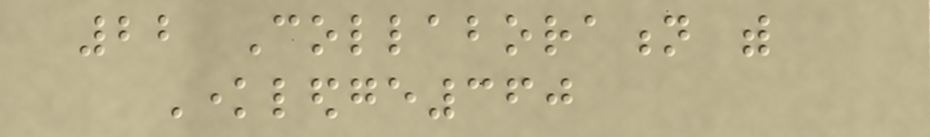22 Collaboration with
Knowledge360
